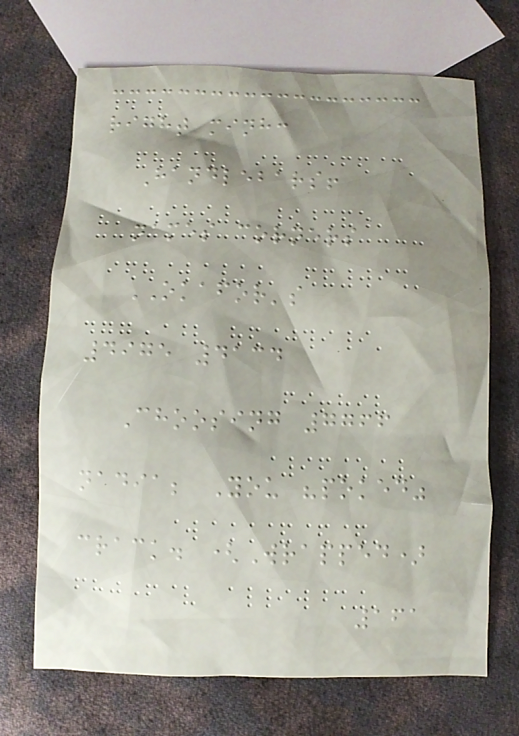right minh:
Handlebars!
names corners
OKAFOR's
4975 4134
Choosing 7766
nadia; You "poked"
crack. (Wrapped)
161
